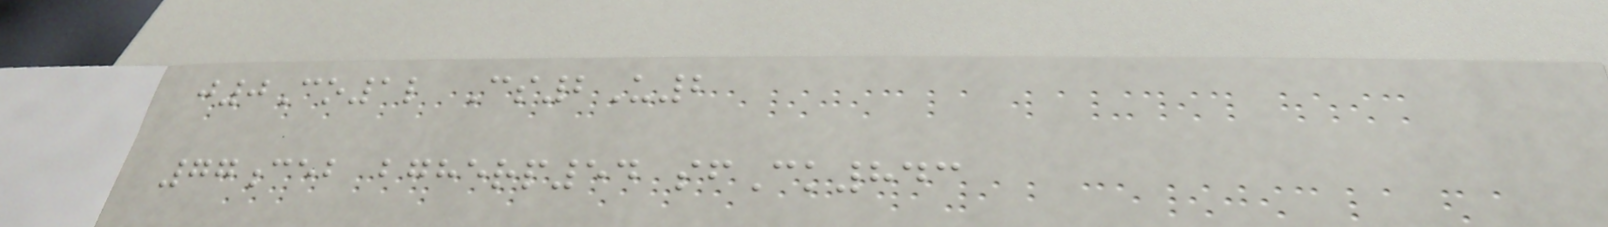j0Co1l Cs2U2
77ceb bgherp54 sfCk843
